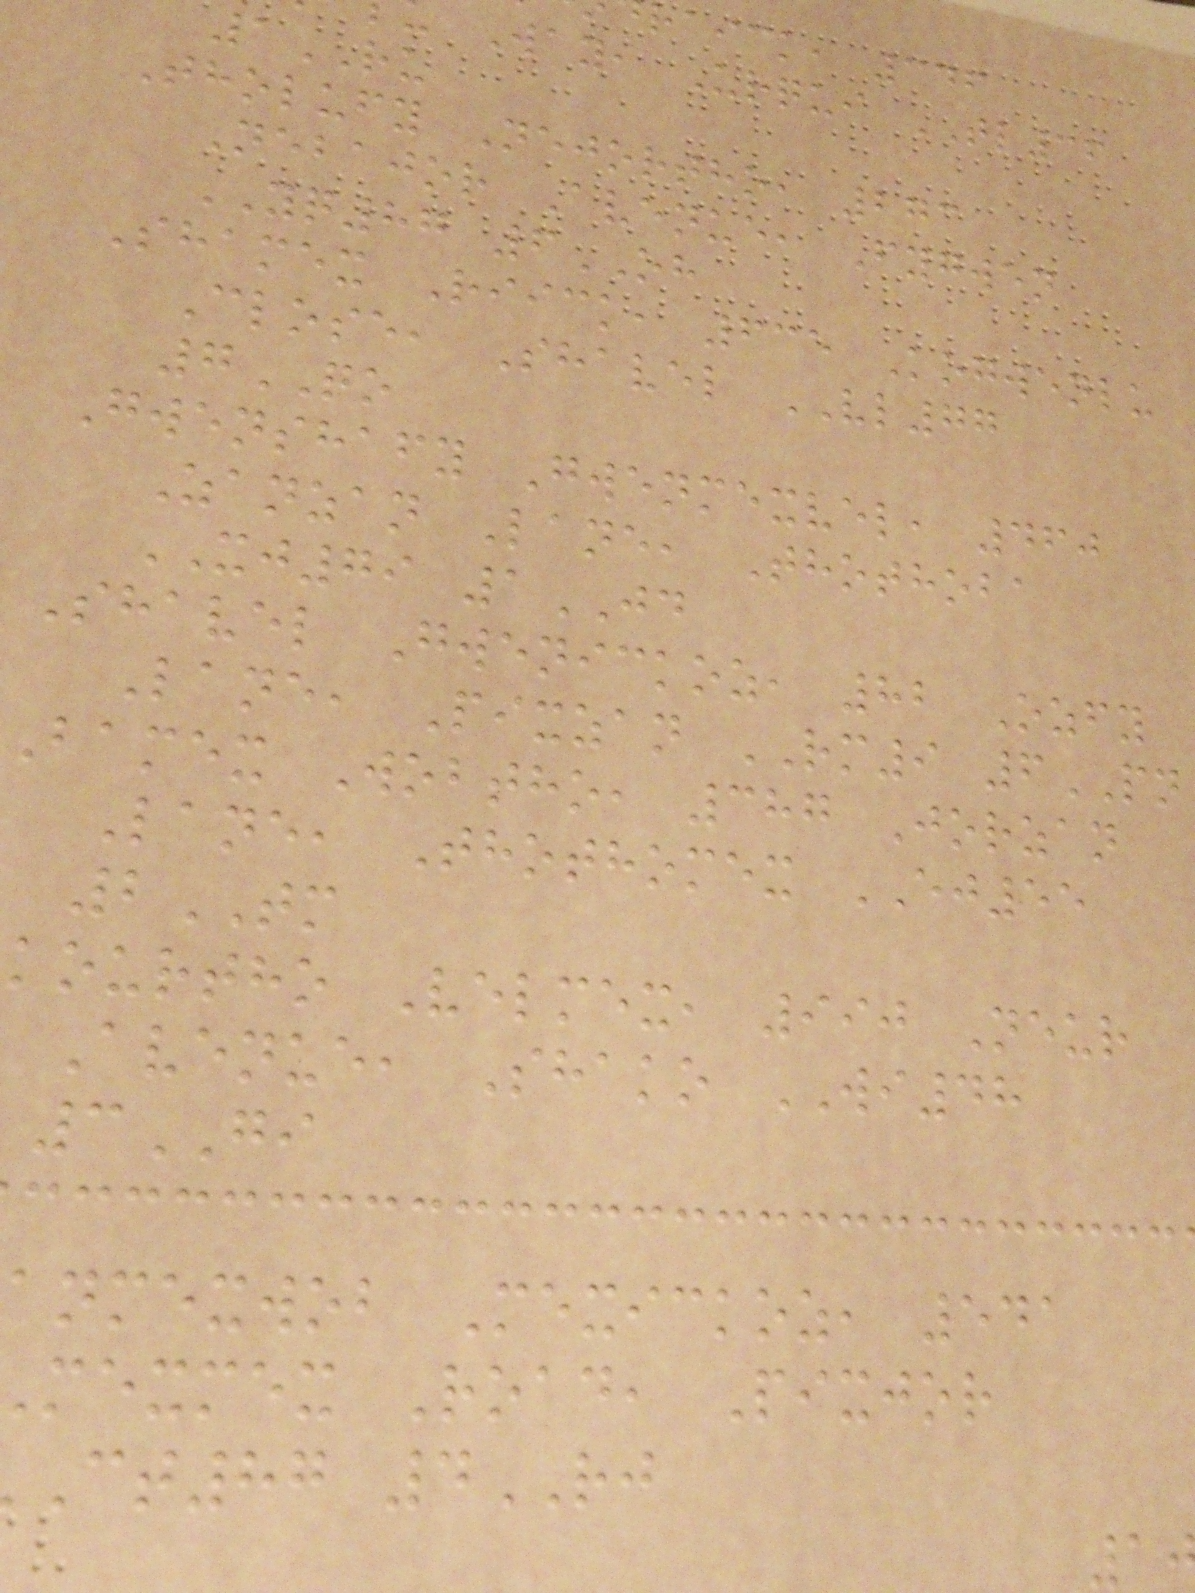raick, 346
Way, Urqui TL36
1RU
Tholufy Nejortho, 273
Nebajor Avenue, Fygwen
YQ87 6OH
Shamex Riick, 635 Kogwenlu
Close, Shavel VL77
7QO
Gwenshafy Gwenmexvel, 460
Zanzan Lane, Thothoba
XJ79 1JD
Shavel Gwenickoz, 82 Ozfy
Lane, Pixzan RM9 6PN
bamex Wobtho, 387 Jorzan
Lane, Thothomex EJ55
2TM
kourtho Velmex, 990 Neur
Avenue, Shako WI48
3GI
anmexwob Mexickoz, 541
mexmex Road, Pixjor
ct87 4RJ
